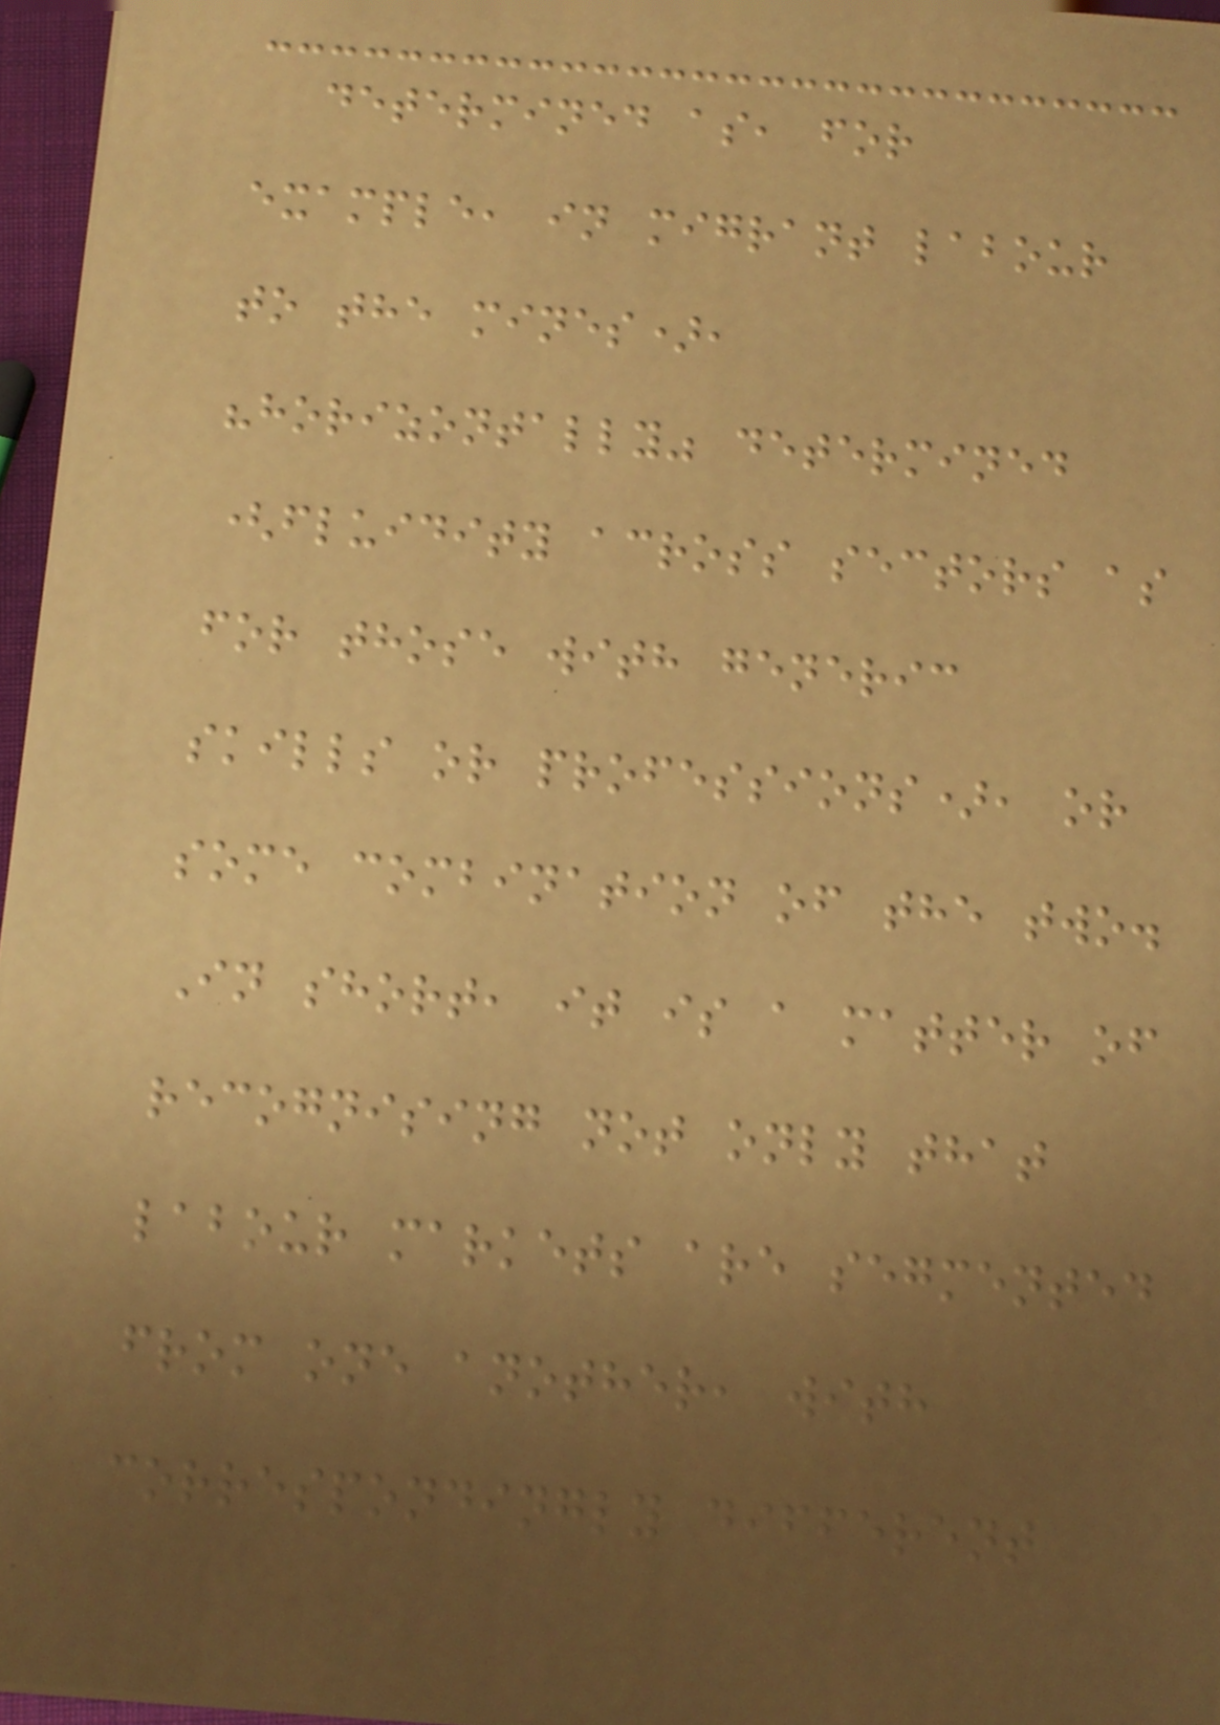determined as, for
example, in migrant labour
to the mines),
"horizontally" determined
(fluidity across sectors as
for those with generic
skills or professions), or
some combination of the two.
In short, it is a matter of
recognising not only that
labour markets are segmented
from one another, with
correspondingly different
